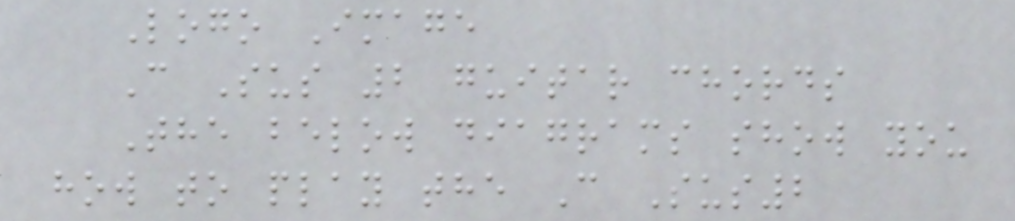Logo Image
C Sus 2 guitar chords
The below diagrams show you
how to play the C Sus2
